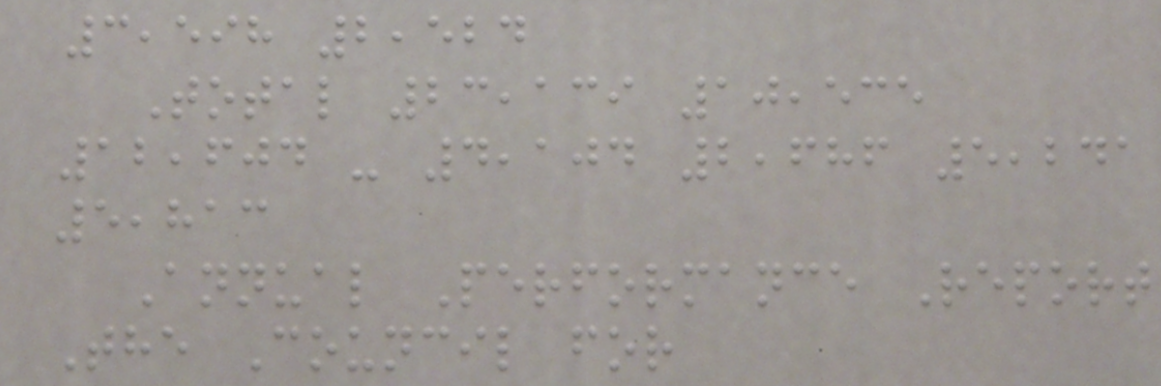3,598 2,524
Total 23,139 10,535
12,604 - 4,104 2,686 5,241
5,813
Annual Performance Report
The Council for
